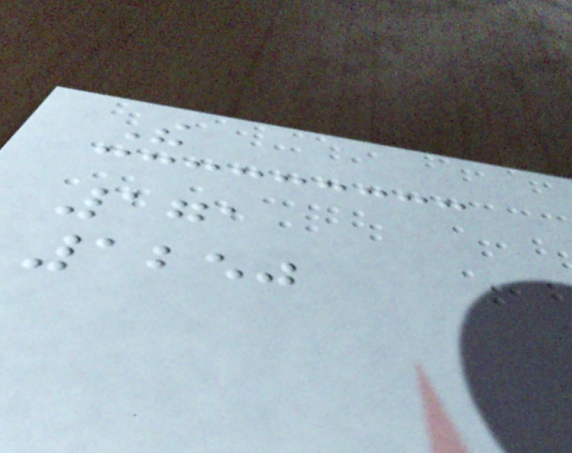The
171
1250
